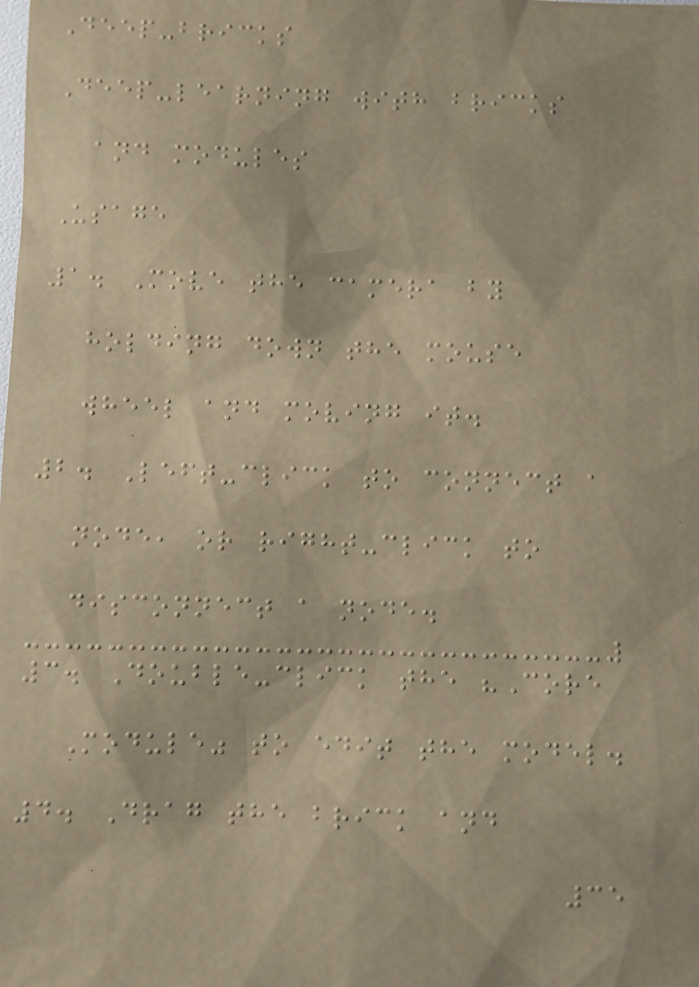Deep-bricks
Deep-learning with bricks
and modules
Usage
1. Move the camera by
holding down the mouse
wheel and moving it.
2. Left-click to connect a
node, or right-click to
disconnect a node.
3. Double-click the "Core
Module" to edit the model.
4. Drag the brick and
35
